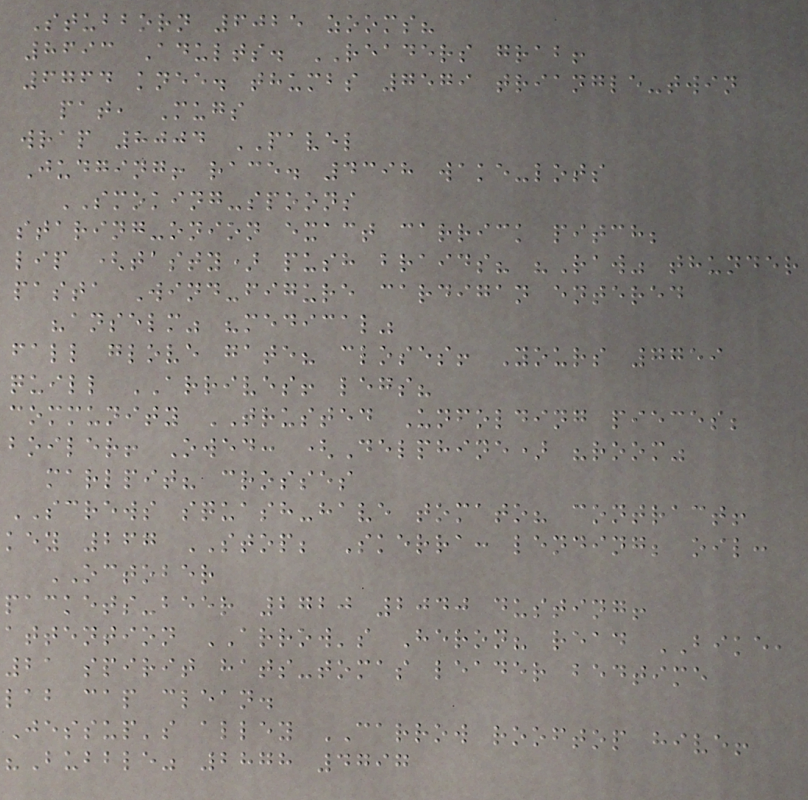Stubborn 6025 zooms?
8693 Adults. READERS grab!
6764 knee. thumbs 7579 triangle-twin
pat, Mugs
wrap 8004 PAVEL
Judging! race. 4398 wake-lots
SMOKING-spoons
staring-onion exact carrick pitch;
lip (tasty) push braids? "Raw" thunder
pasta Wind-figure cardigan entered
"anselm" "medical"
fall glove gate? closes! Yours 7759
quill ARRIVES! legs?
community TRUSTED Unfolding pieces;
boiler! Owed: (Delphine) "room"
marlpit? crosses
SCREWS squash-have tomato? contract!
key 267 STOP; Skerra: lending; oil:
OCTOBER
packets-beer 2720 2040 dusting!
attention ARROW's Heron? read BIKE,
21 spirit hats-tomas leader bedtime
lab cap clean.
Jessup's alley CARROW rooftop hive!
"Bubble" 2878 4797
